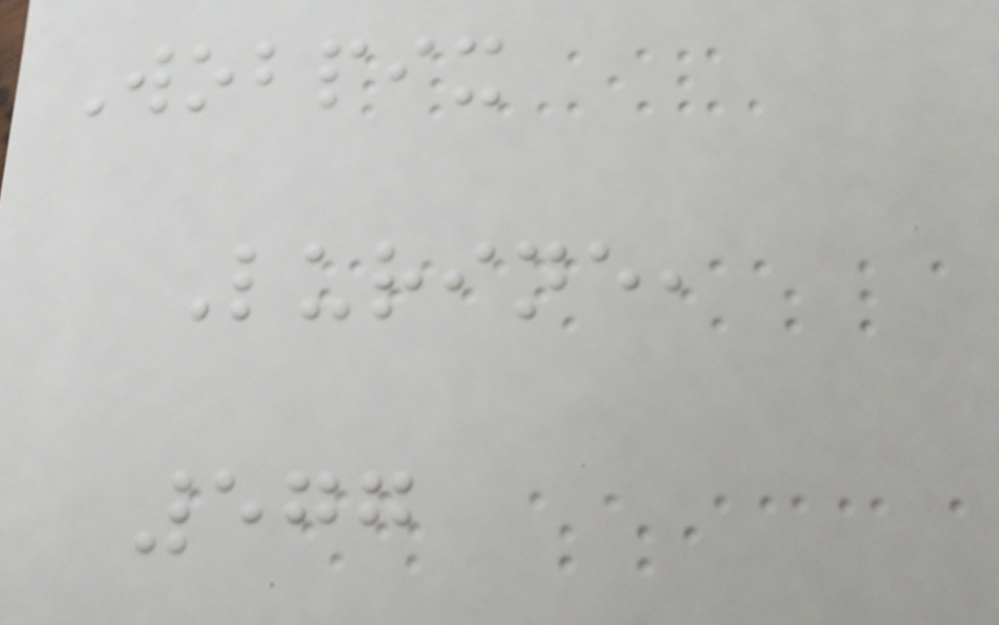Wobpix
Lurine,
577
